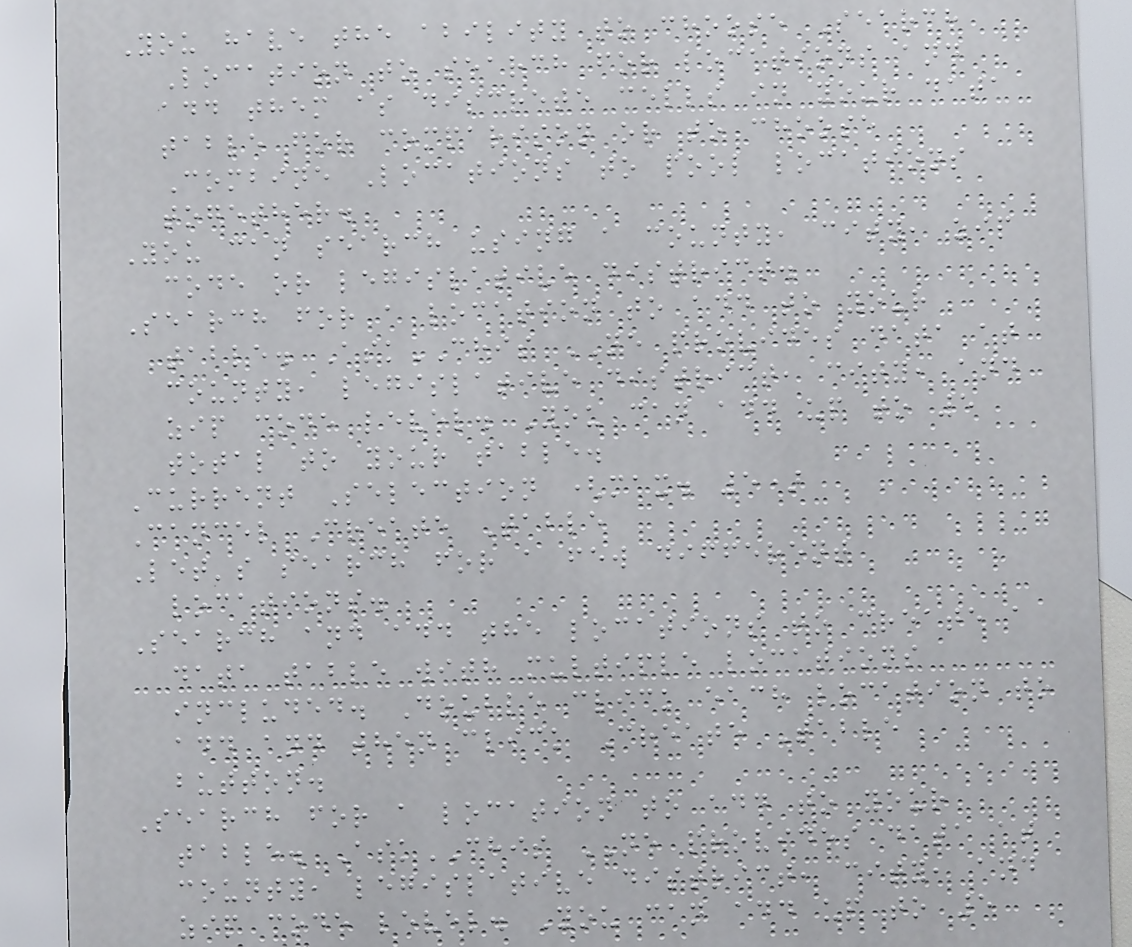You have the ability to choose Search
Location to search for locations and
add them as discrete cells in your data
table for comparison or to choose
Combine Locations to pool locations
together.
You can search using a county, city, zip
code or legislative district.
Search for a location to add to your
table. AskCHIS NE provides data at
county, legislative district, city, and
zip code level. You can add up to 5
total to your table.
Current Selection (max. 5)
Cancel Create Table
Let's search for a few different
locations.
Search and add the locations to create a
data table with multiple locations
included. Double click each location to
add and then click Create Table
button.
Search for a location to add to your
table. AskCHIS NE provides data at
county, legislative district, city, and
zip code level. You can add up to 5
